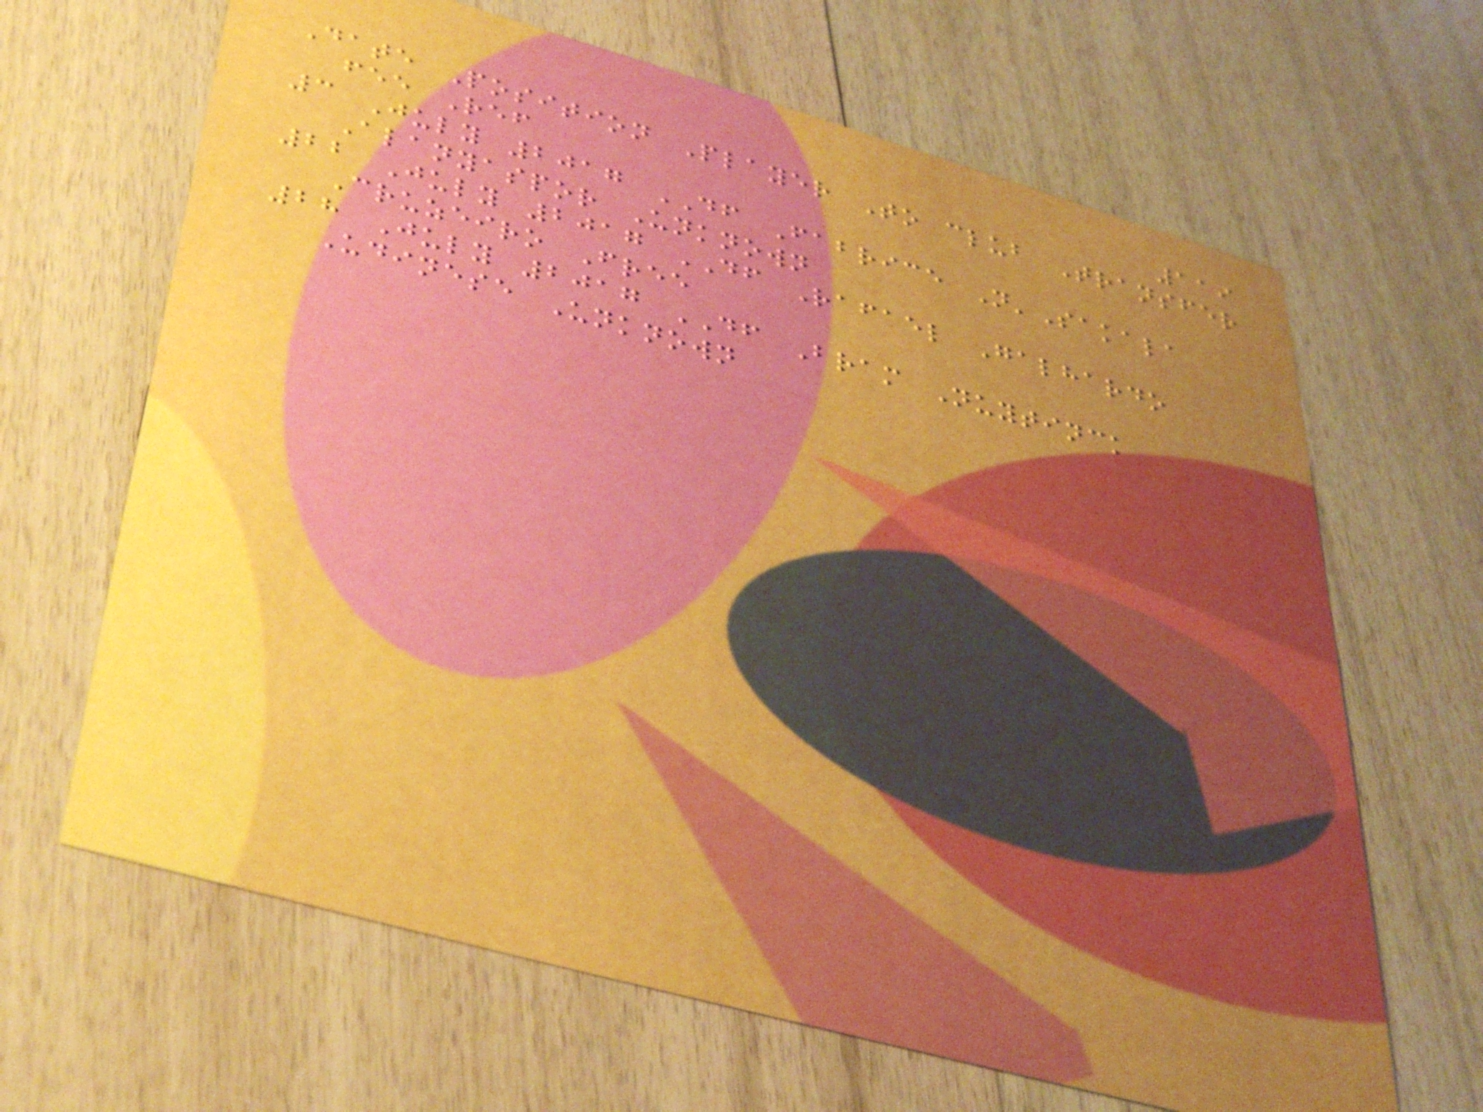119
Date Position Player To club Transfer
fee Ref
3 July 2017 DF Fabrice N'Sakala
Alanyaspor Unknown
22 July 2017 DF Rafael Galhardo
Cruzeiro Free
28 July 2017 DF Bram Nuytinck
Udinese Unknown
